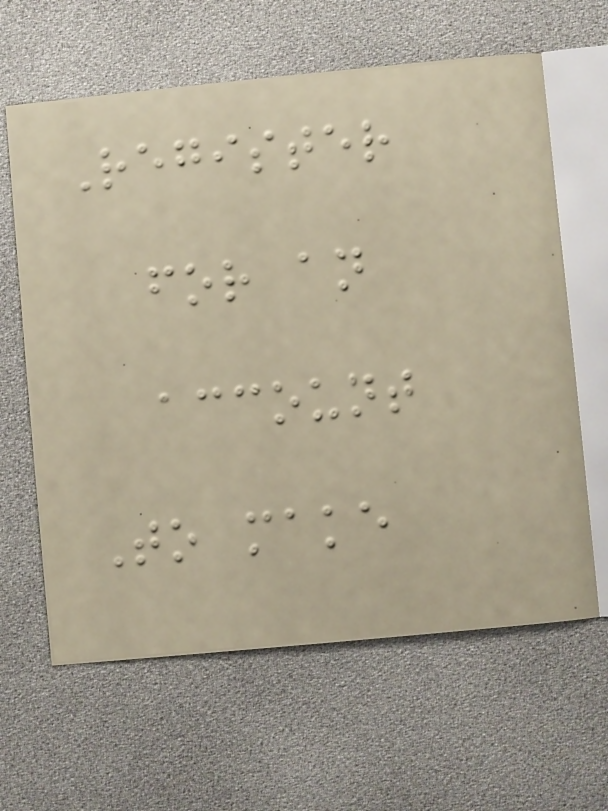Register
for an
account
To make
